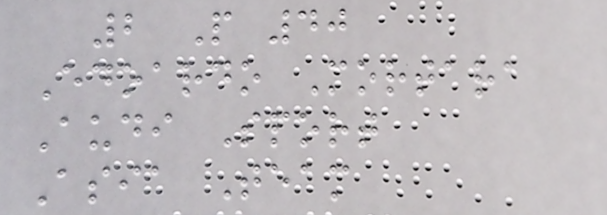2 P 40
Edoardo Mortara
Audi Sport
Asia Team
